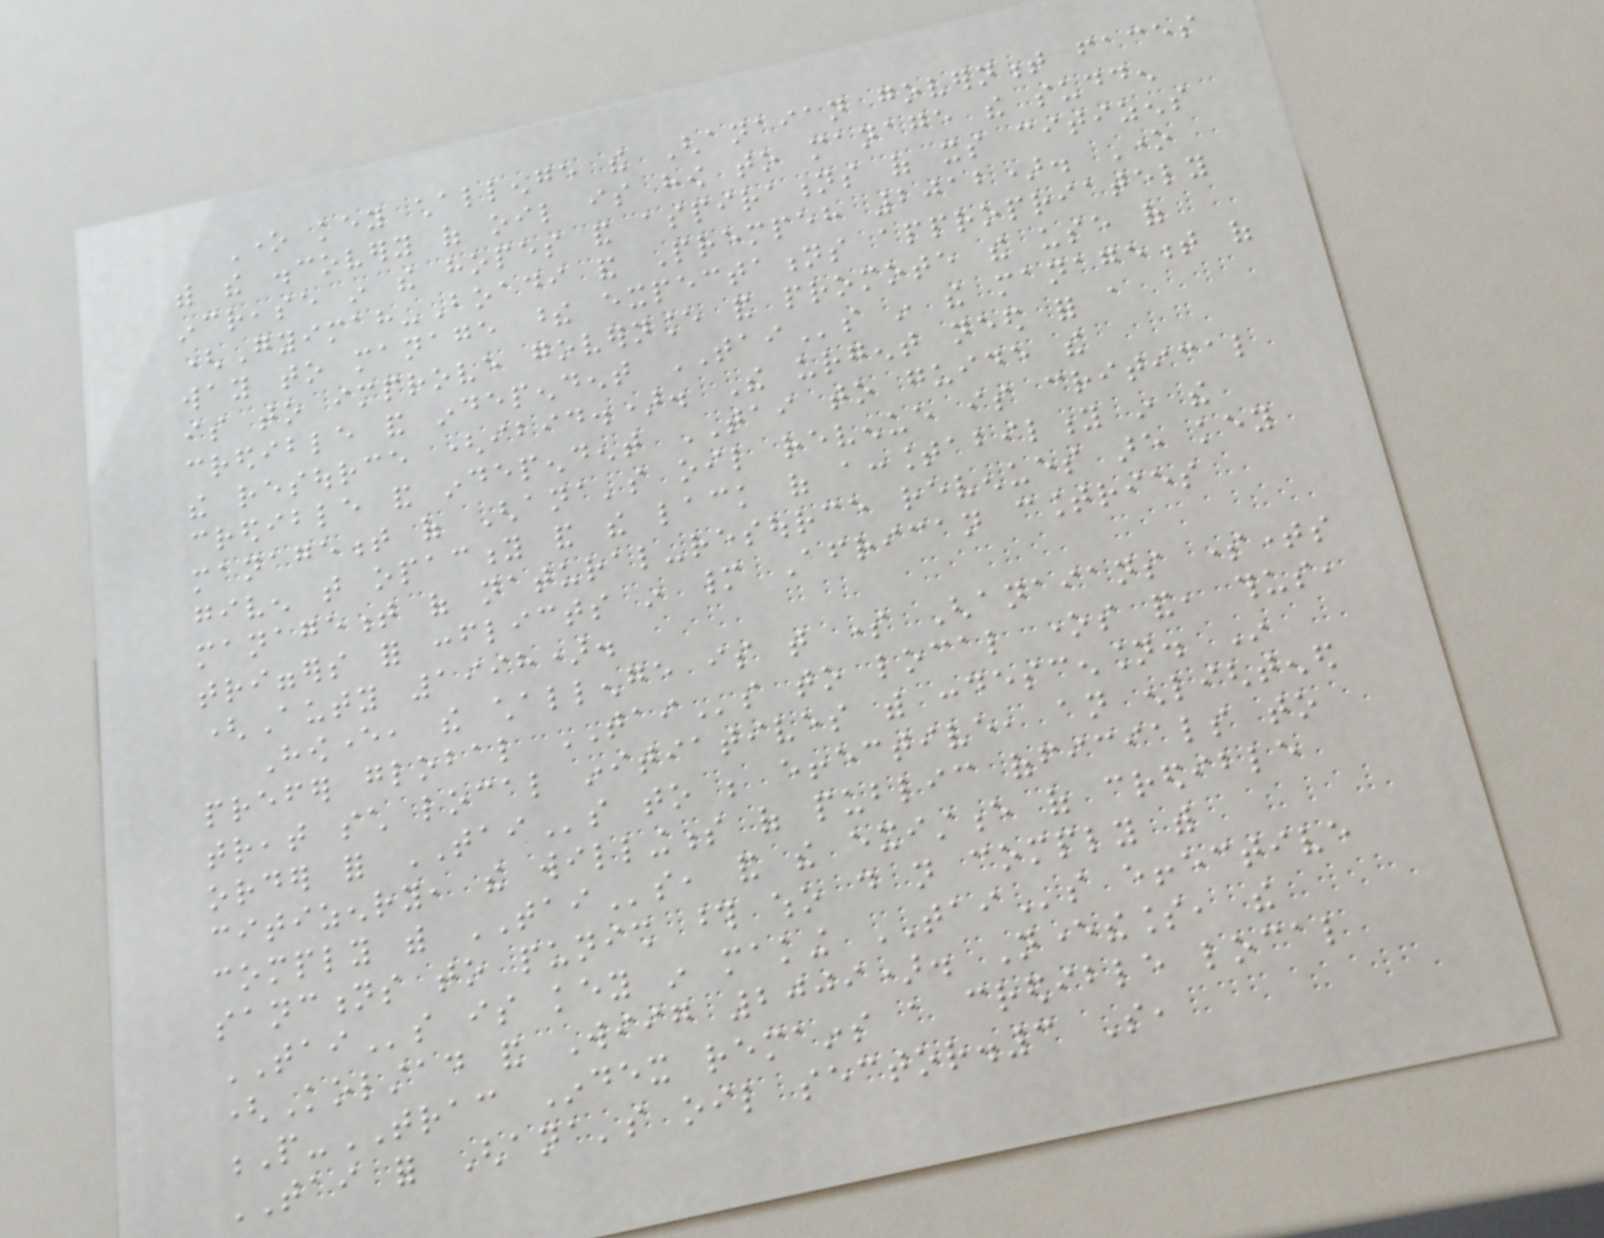One key challenge the Ghanaian government faces
with the discovery of oil is how to manage the sudden
increase in the hopes and aspirations of its citizens
(Gyimah-Boadi and Prempeh 2012). One
way to manage these expectations appropriately
is to improve governance and promote the use of
credible and independent TAIs in the management of
the resource (ibid.). The urgent need for a
credible and independent TAI to guide the
management of Ghana's oil revenue is critical
given that opacity and the lack of accountability in the
management of natural-resource revenues are key
triggers for conflicts in many African countries
(Auty 1998).
However, the challenge is that some Ghanaians sometimes
prefer global TAIs to local ones and, thus,
treat such local initiatives with condescension. In
order for TAIs to be effective, an enlightened
citizenry, the willingness of public officials to
comply with TAIs, and the existence of credible
sanctions to punish those who do not comply with
TAIs is key in making TAIs effective
(Kolstad and Wiig 2009). Nevertheless, the
P-TRAC Index remains a credible local
TAI for Ghana's oil sector.3 So,
